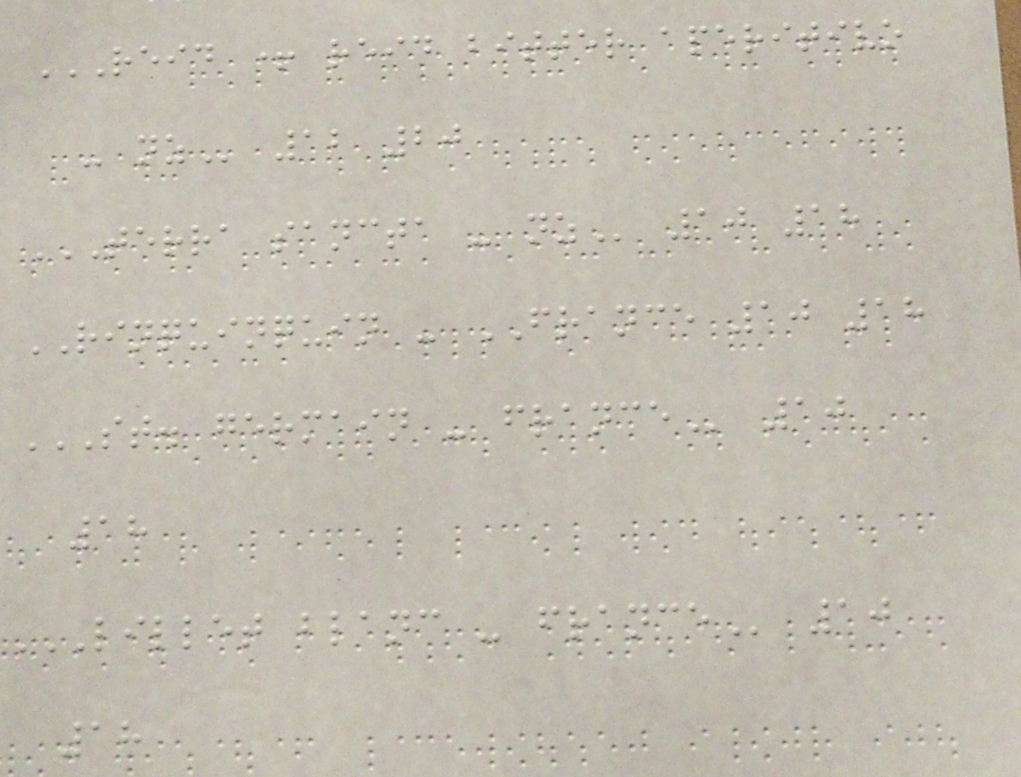REID + REID BITTER APERITIVO
- NZ 12 20
TERRA SANCTA - NZ 10 18
RINQUINQUIN - FRANCE 10 18
ST. GERMAIN - FRANCE 10
18
LILLET BLANC - FRANCE 10
18
